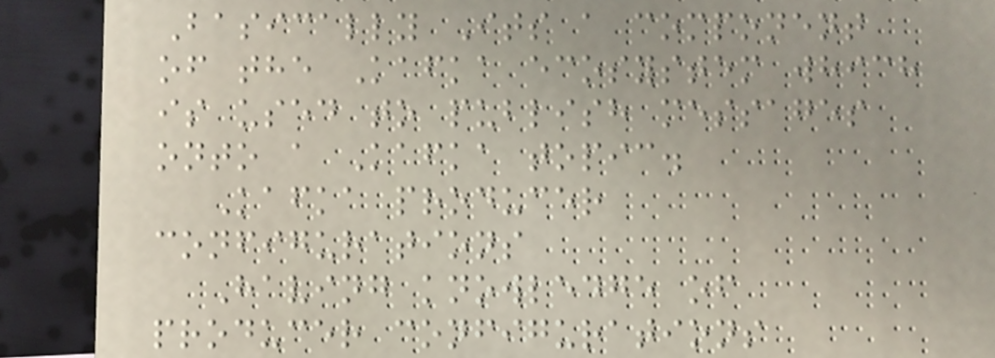Basically Its a component
of the Kafka ecosystem which
is used to publish messages
onto a Kafka topic.
Kafka producer
configurations
Having knowledge of
producer configurations
